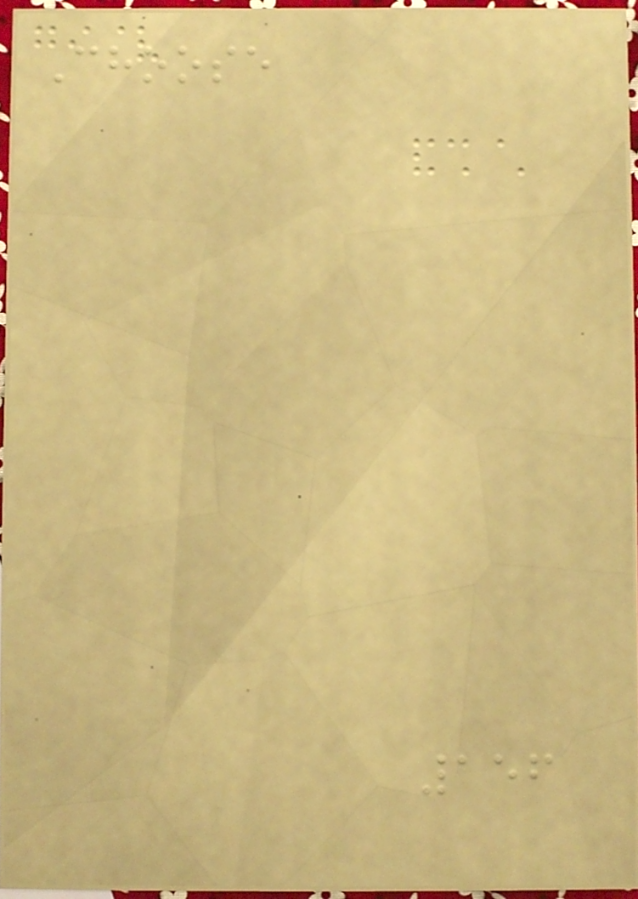Choose
156
